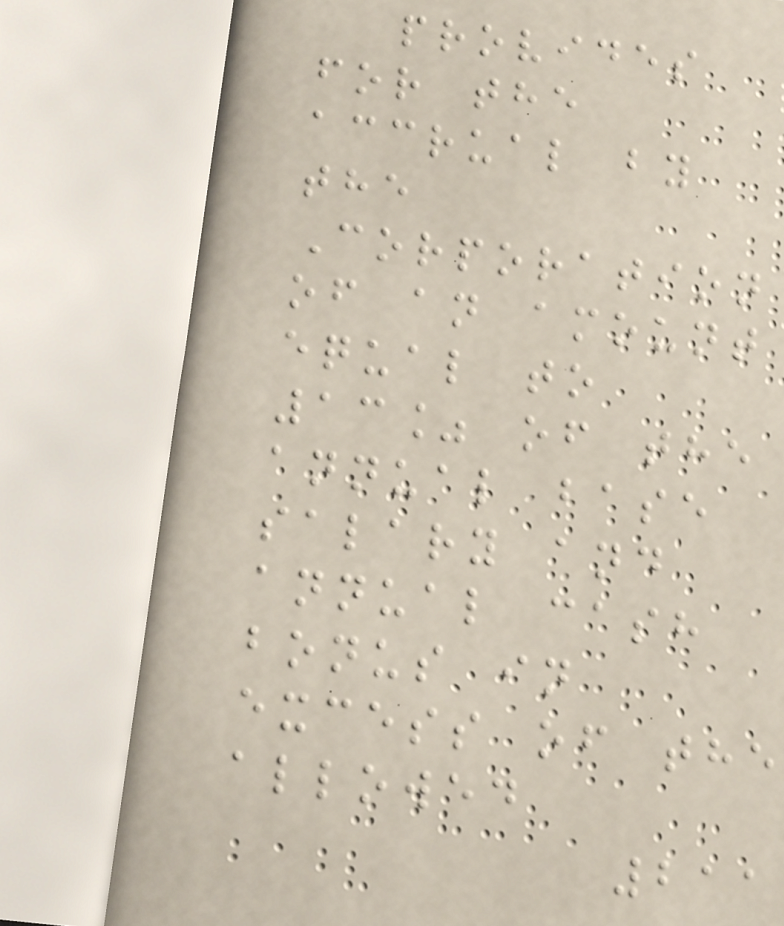provides
for the
accrual by
the
Corporation
of an amount
equal to
13% of the
annual base
salary and
annual cash
bonus in
excess of the
allowed
211
